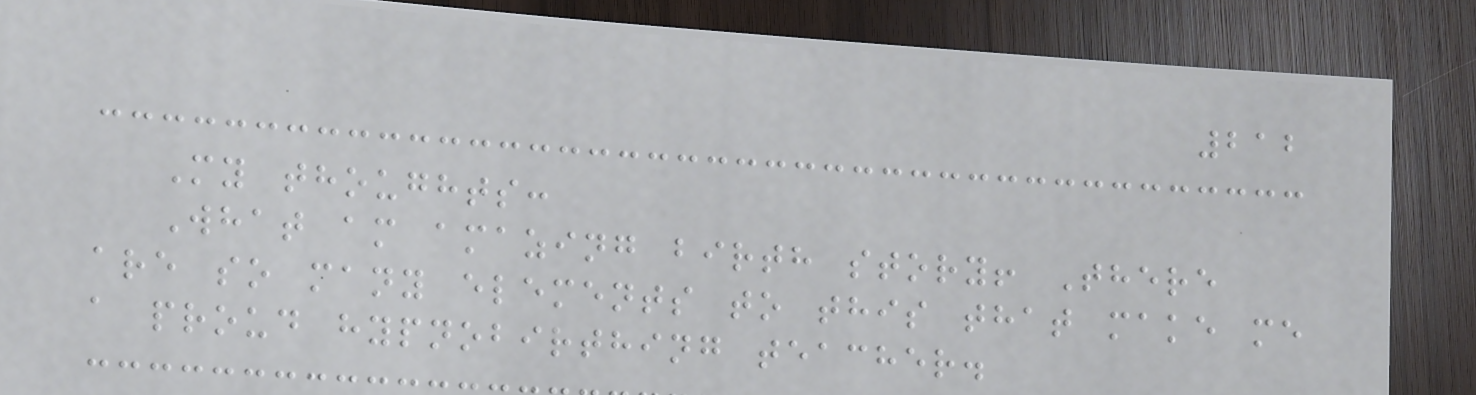212
My thoughts:
What am amazing birth story! There
are so many elements to this that make me
a proud hypnobirthing teacher.
